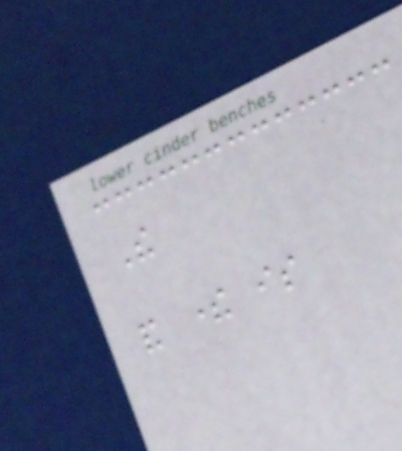The
and there is
